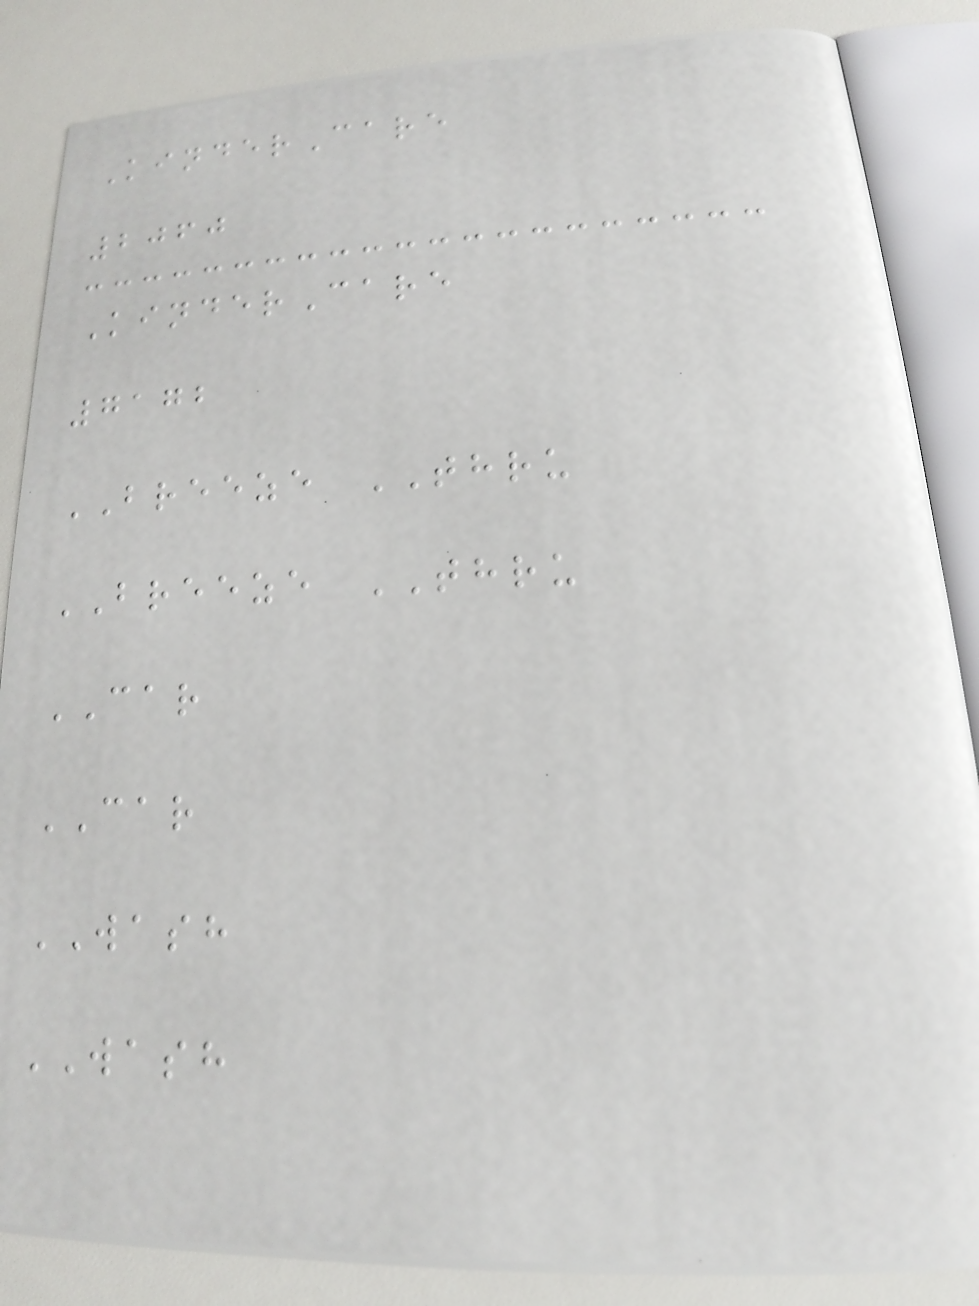KinderCare
2060
KinderCare
7172
BREEZE THRU
BREEZE THRU
CAR
CAR
WASH
WASH
